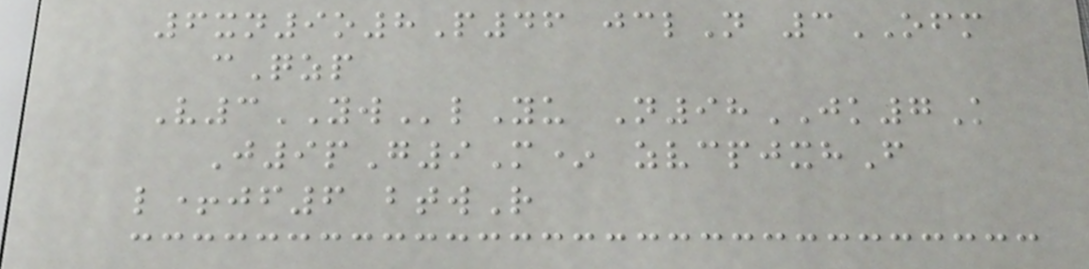6xn9o8P46 jclN 3OFM
cQzp
V3YWlYu N98JK7K
J9pG9M* zvcpjxhF
l+jf6 btwR
